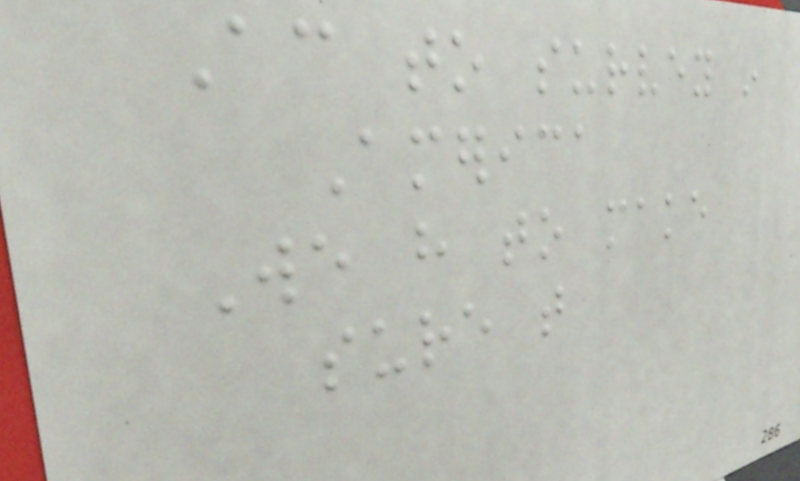According to survey in
America
We have to make
sure that
